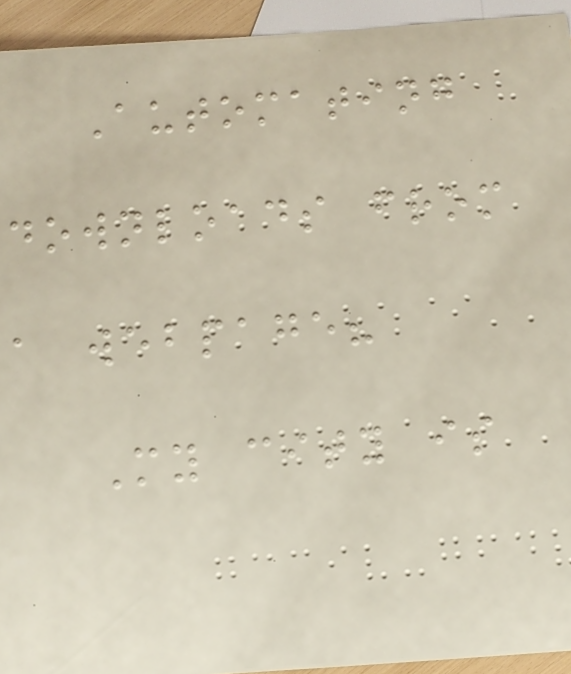Automating
downloads from
a webpage?
My city is
